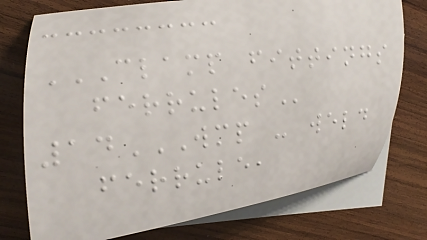CLAMP FITTINGS
FERRULES
14WMP - WELD
FERRULE,
